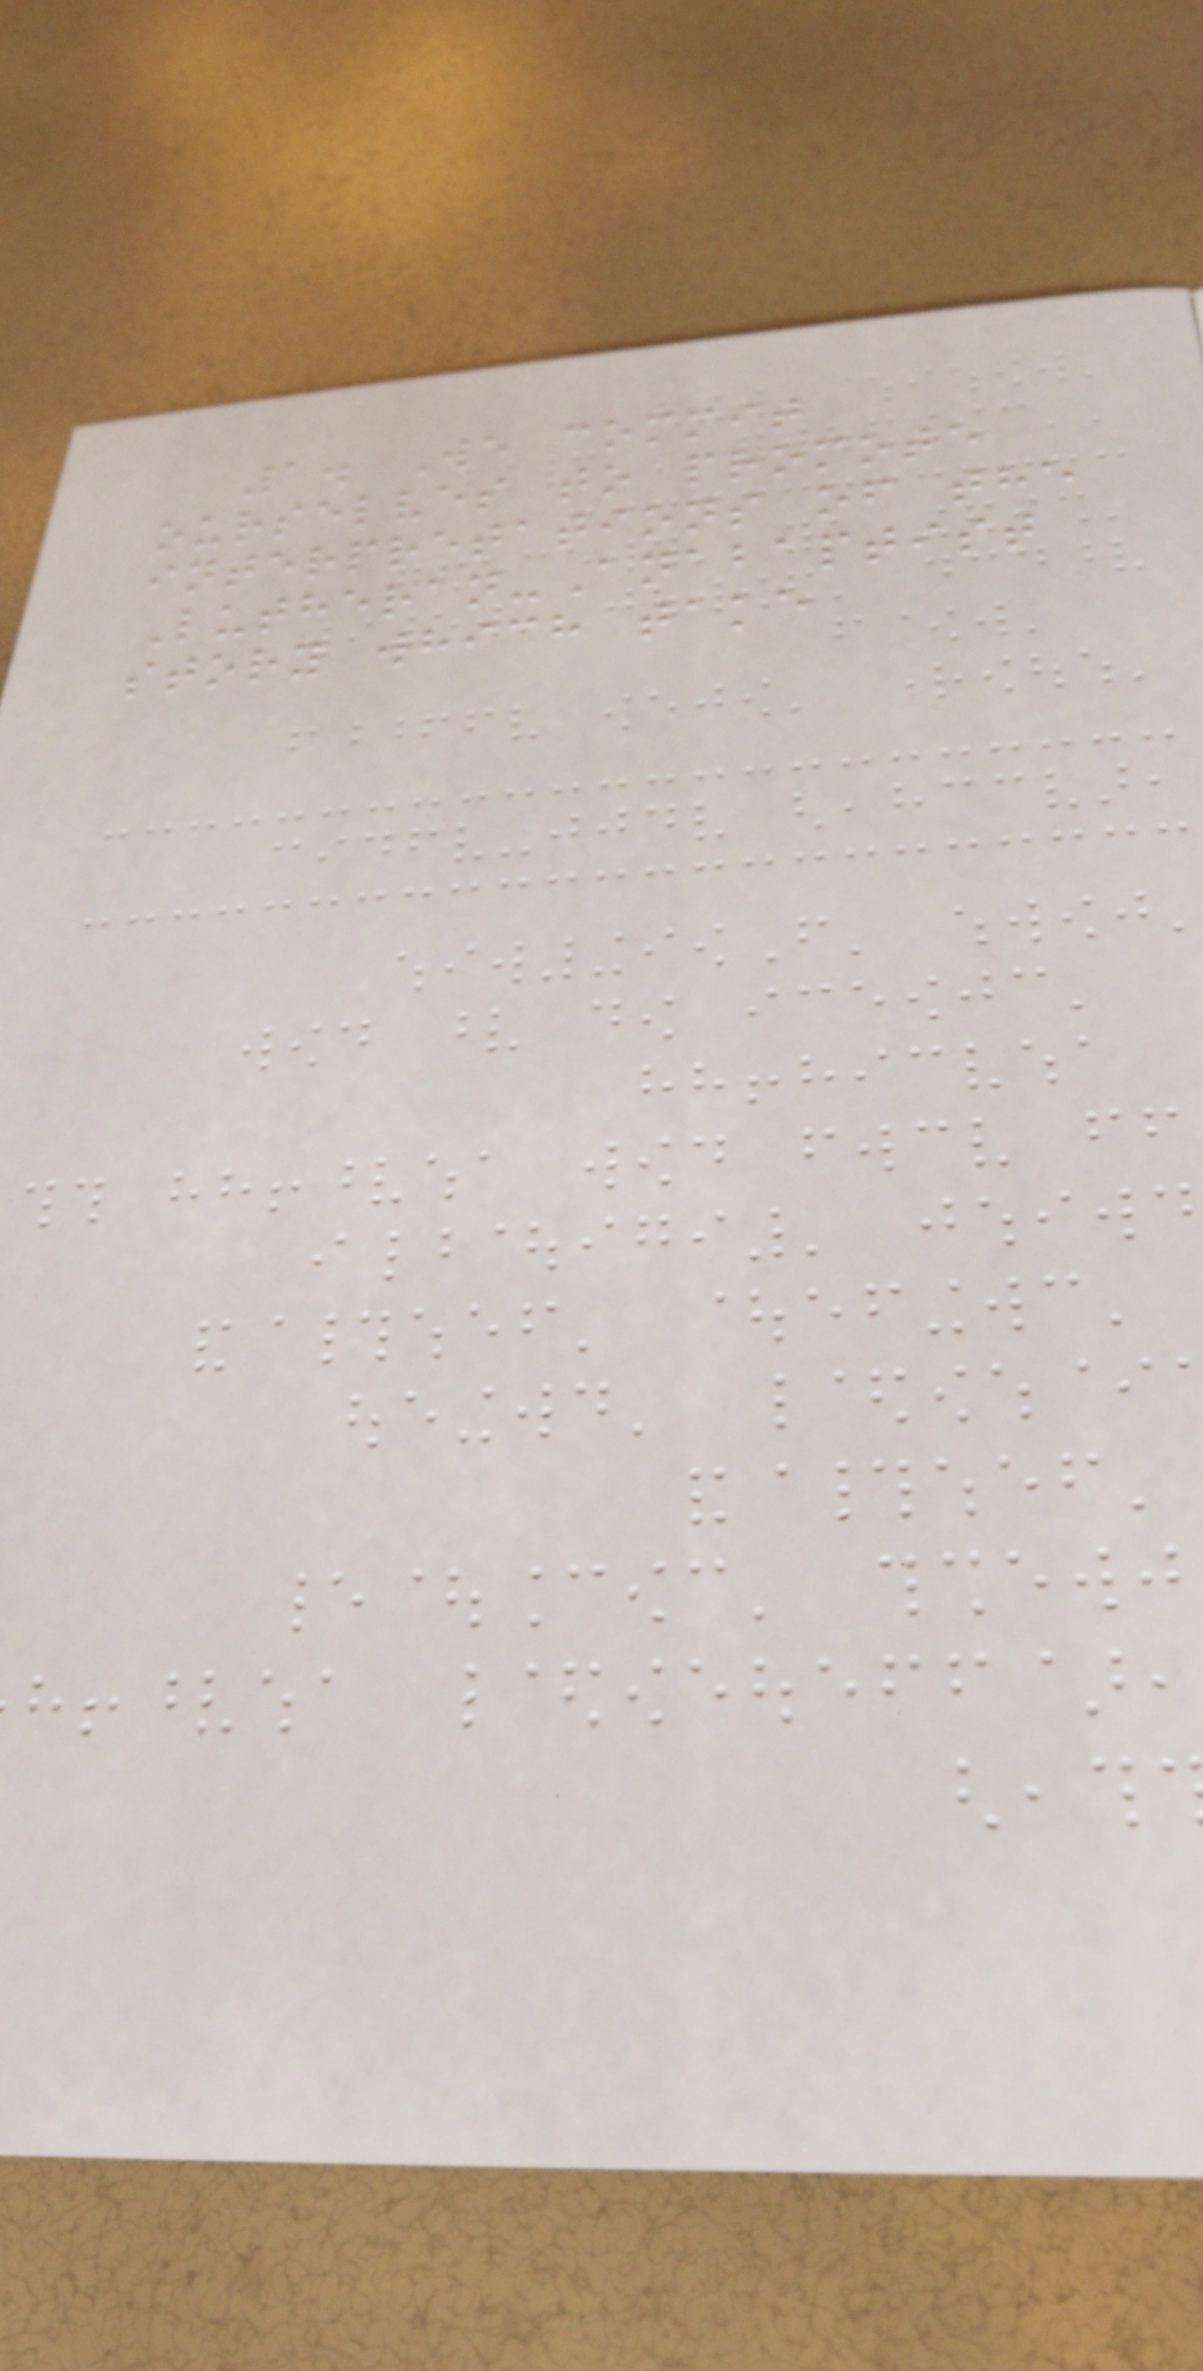1. We commit
ourselves to promote
interpretations of the
Lutheran-Anabaptist
story which take
